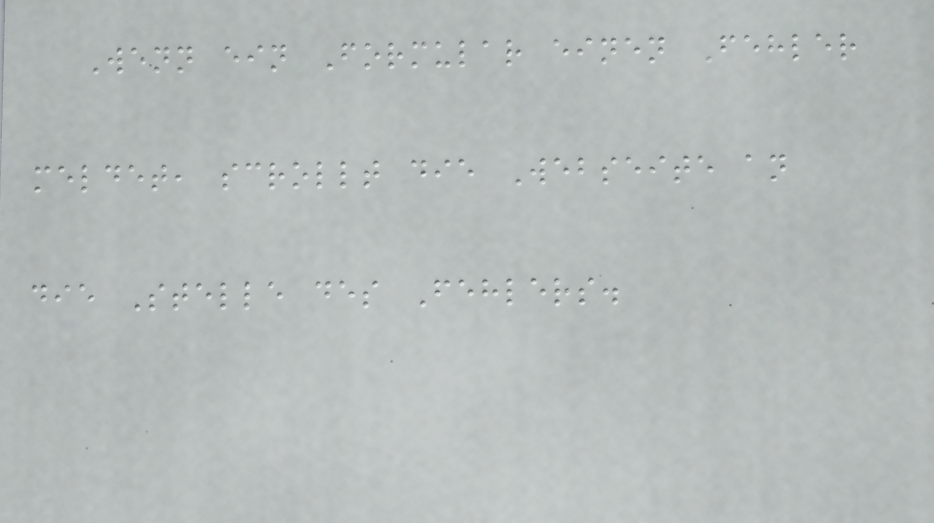Wenn ein Formular einen Fehler
meldet, scrollt die Webseite an
die Stelle des Fehlers.
